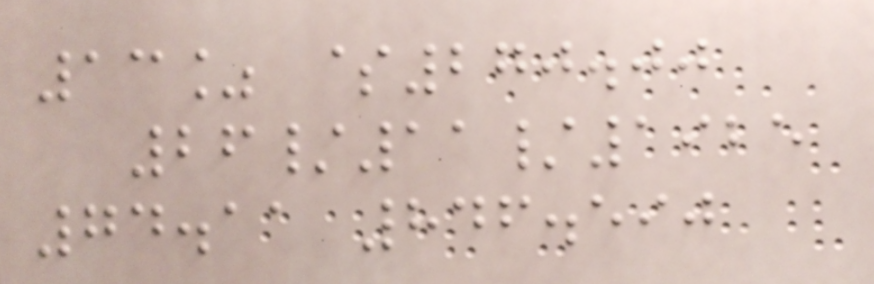13% $270.00
26/11/1925
74.11 846.590
